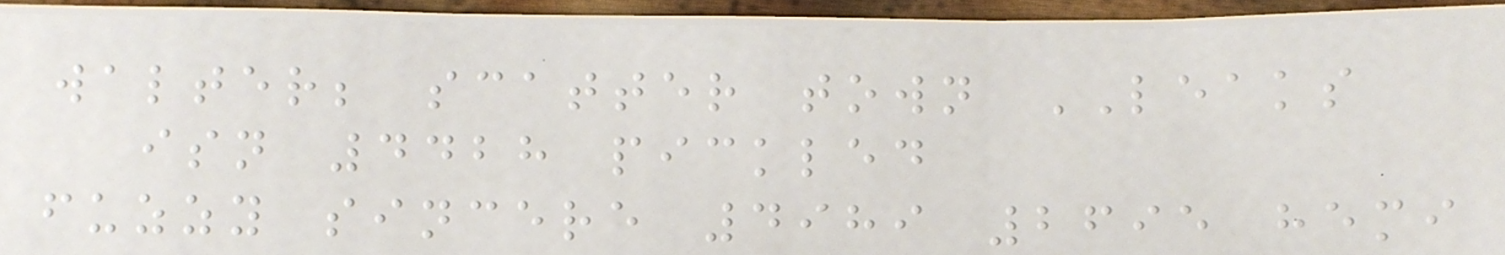walter; scatter town LEAKS
isn 4428 pickled
fuzzy sincere 4989 2695 hemi
